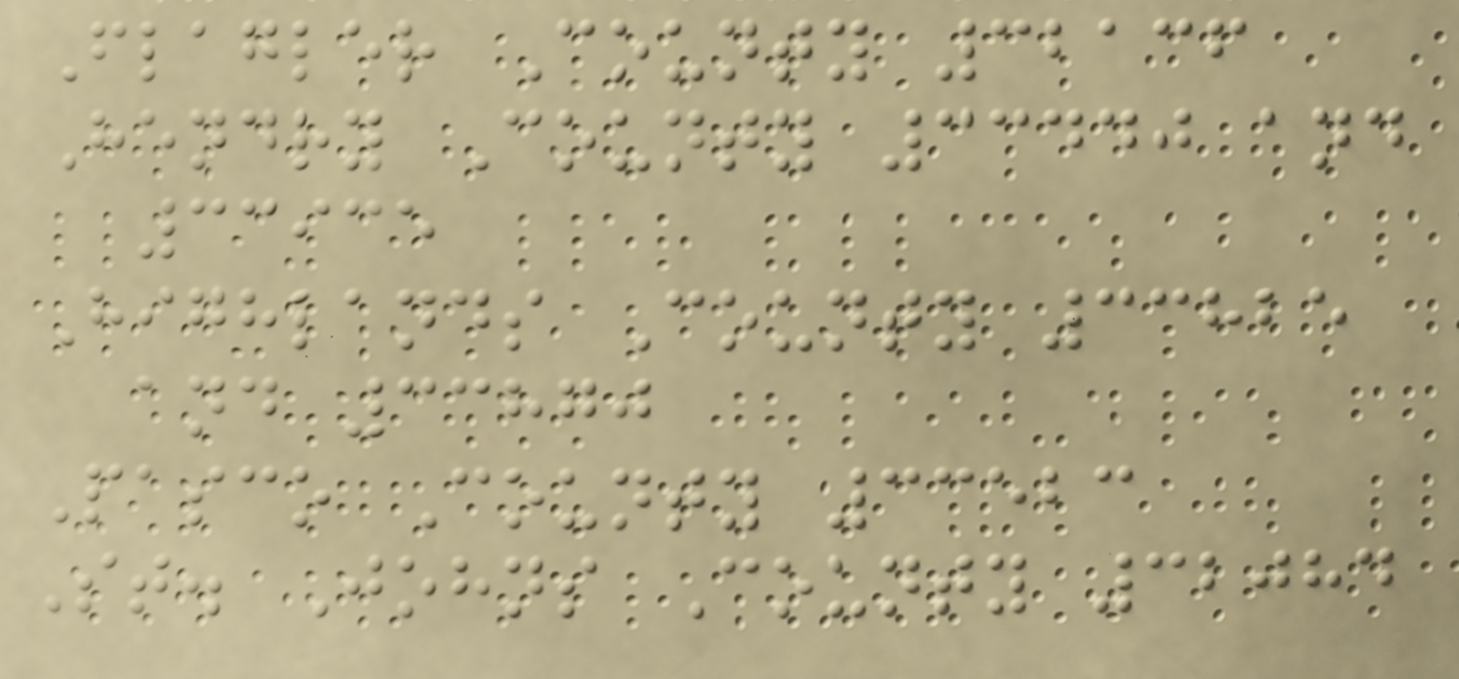Flagler County 32136
Hendry County 33440 and
33935
Highlands County 33825
and 33870
Pasco County 33523
St. Johns County 32084
